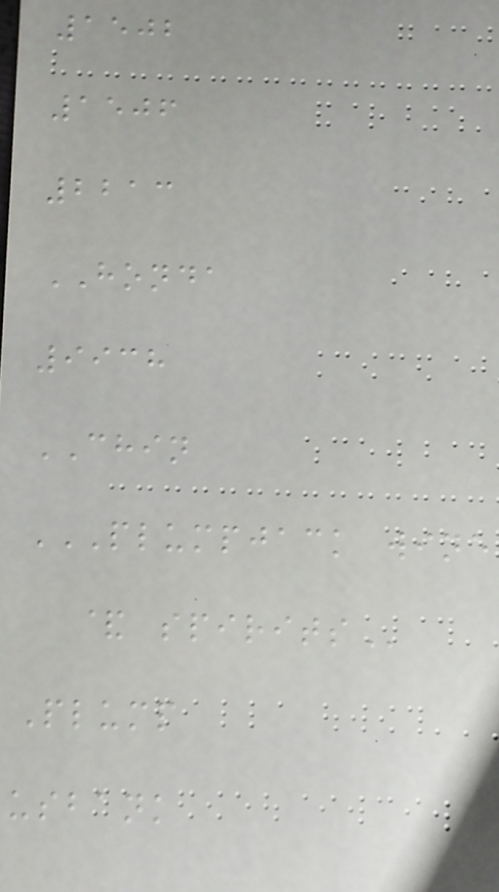1502
1506
2213
HONDA
9938
CHIN
PLUMPJACK WINE
& SPIRITS
Plump
usbank
